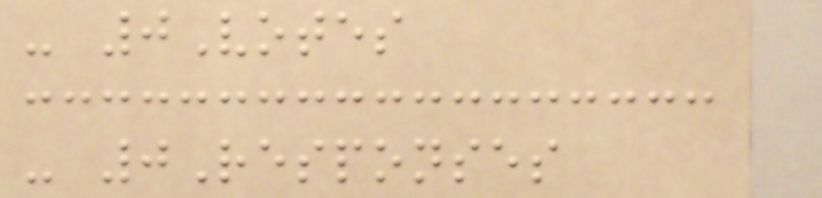- 0Votes
- 0Responses
